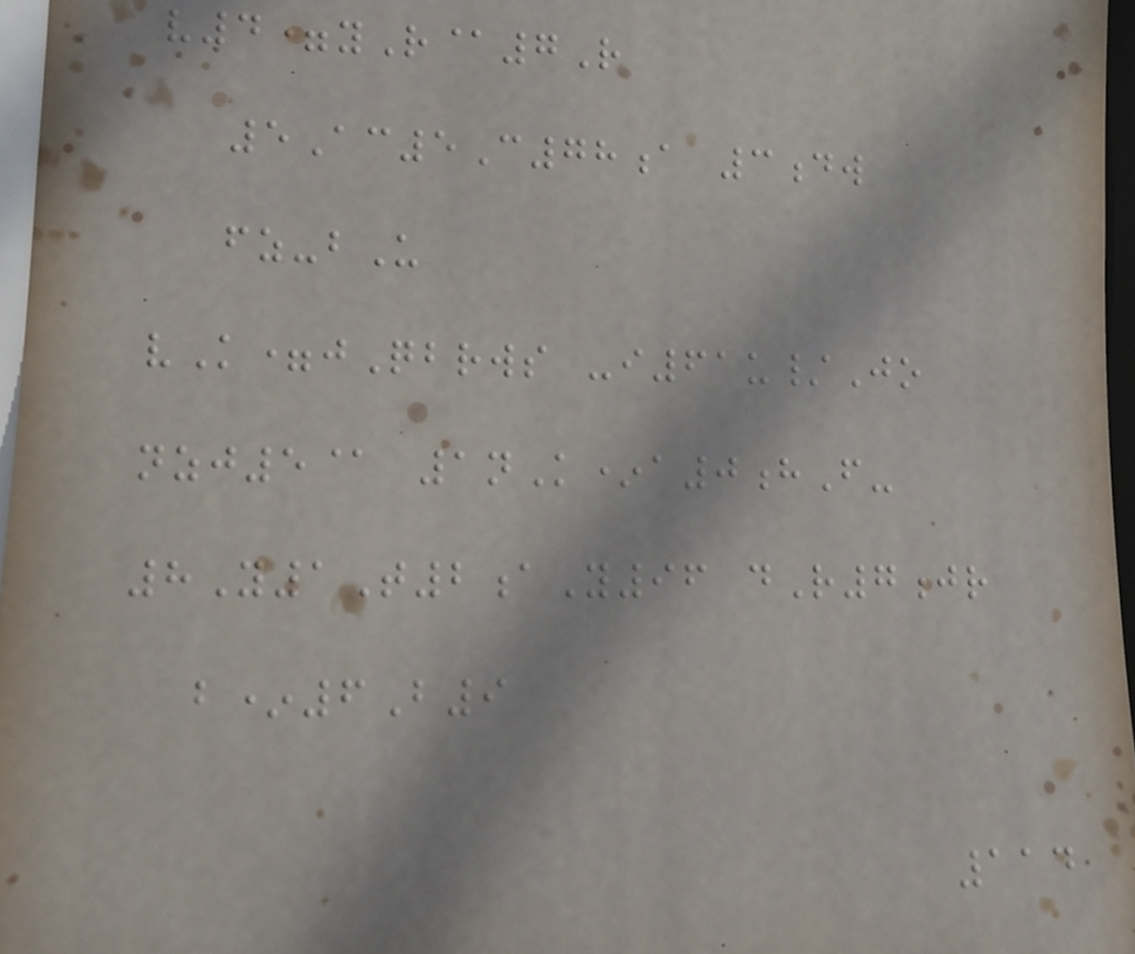v4=yR@7R
5Ac5C78a 3dw
fz-bU
vK=jQbrws -i61u/Jo
nzj5@ 1nK*a0hF-
8Y1T2aY96 dR7jr
b*6B9
114
